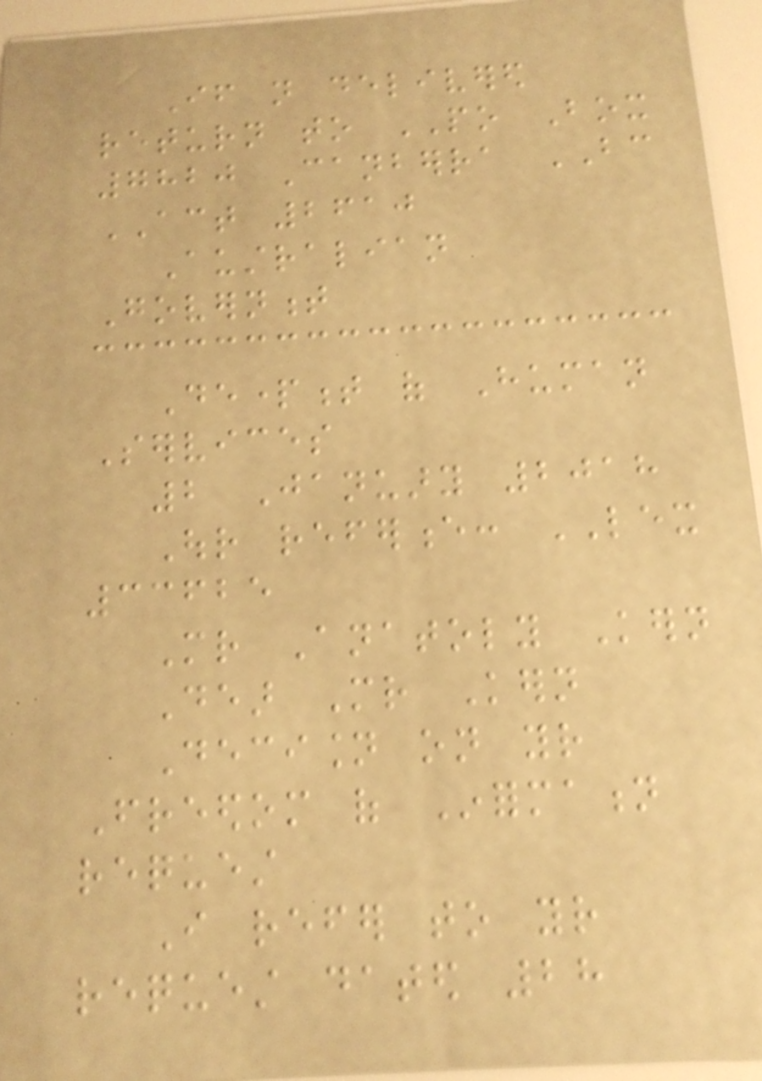If not delivered
return to PO Box
7820 Canberra BC
ACT 2610
Australian
Government
Department of Human
Services
2 January 2018
Our reference: LEX
33625
Mr Anatoly Kern
Dear Mr Kern
Decision on your
Freedom of Information
request
I refer to your
request dated 28
